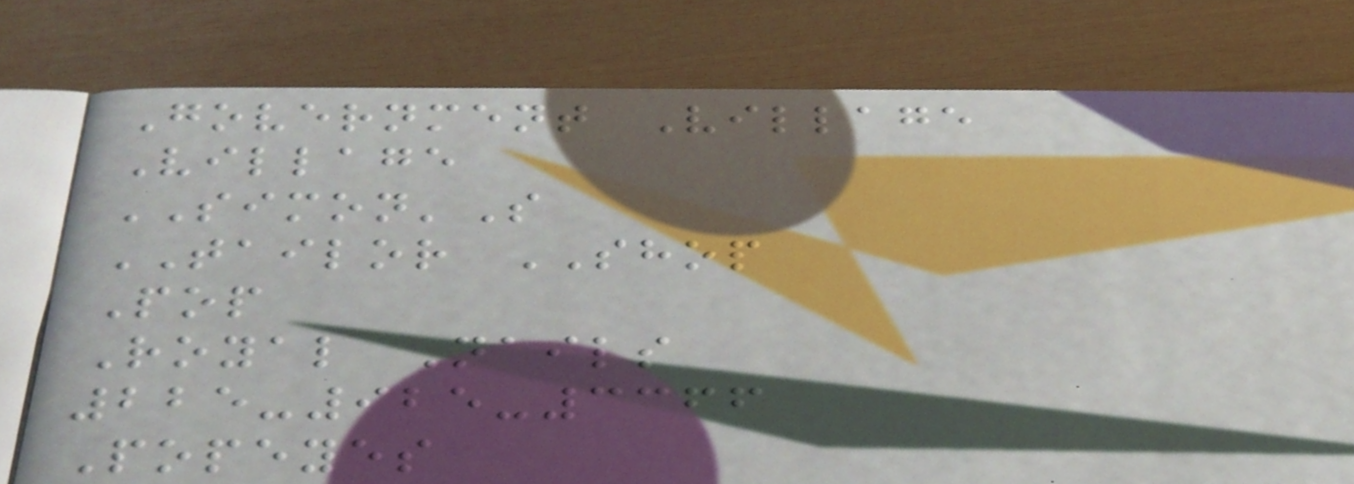Government Village
Village
SIMON'S
TAILOR SHOP
Pop
Royal Nails
225-925-3366
Popeyes
